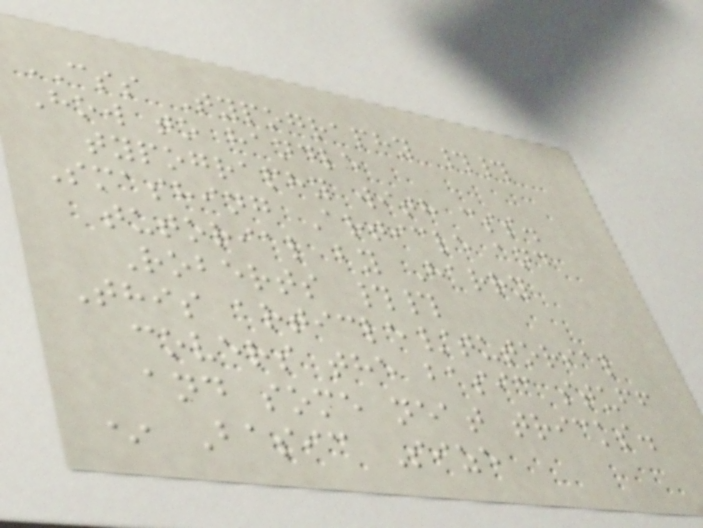CSS Typography ##
How to handle
typography with css.
Smashing Article and
tutorial by Harry
Roberts ##
This article/tutorial
covers the basic stuff
and some neat tricks.
* Basic Size
